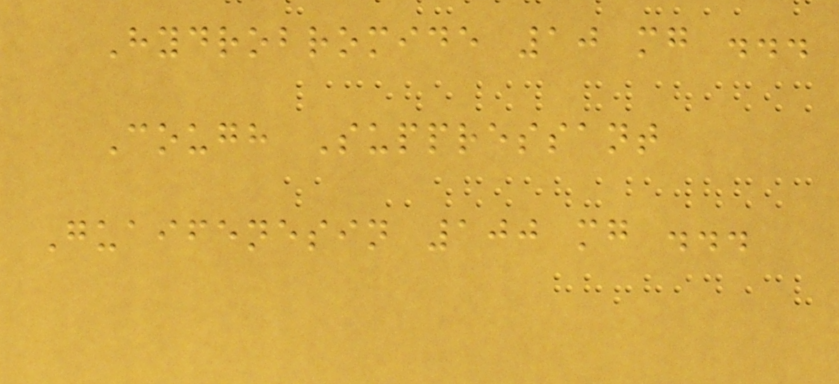Hydrobromide 10 mg ...
Cough Suppressant
Guaifenesin 100 mg ...
